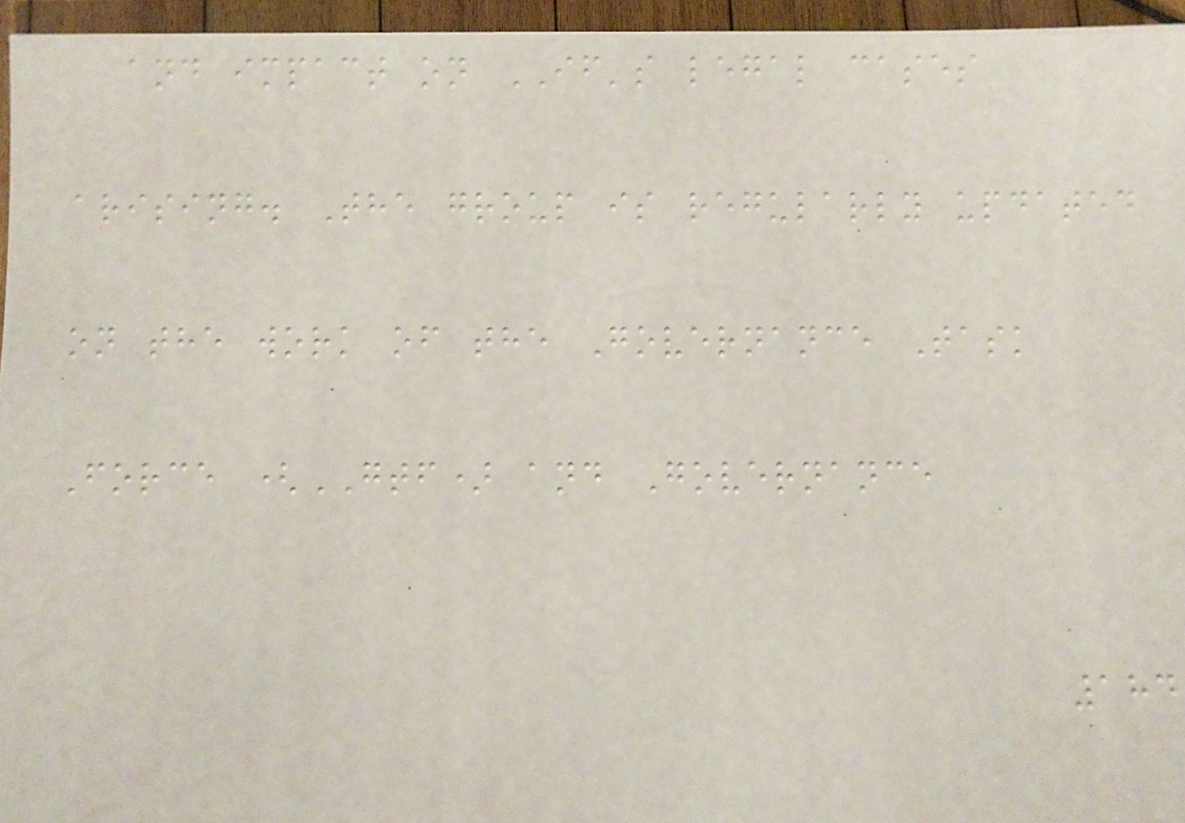and impact on IF's legal cases
arising. The group is regularly updated
on the work of the Governance Task
Force (GTF) and Governance
184
